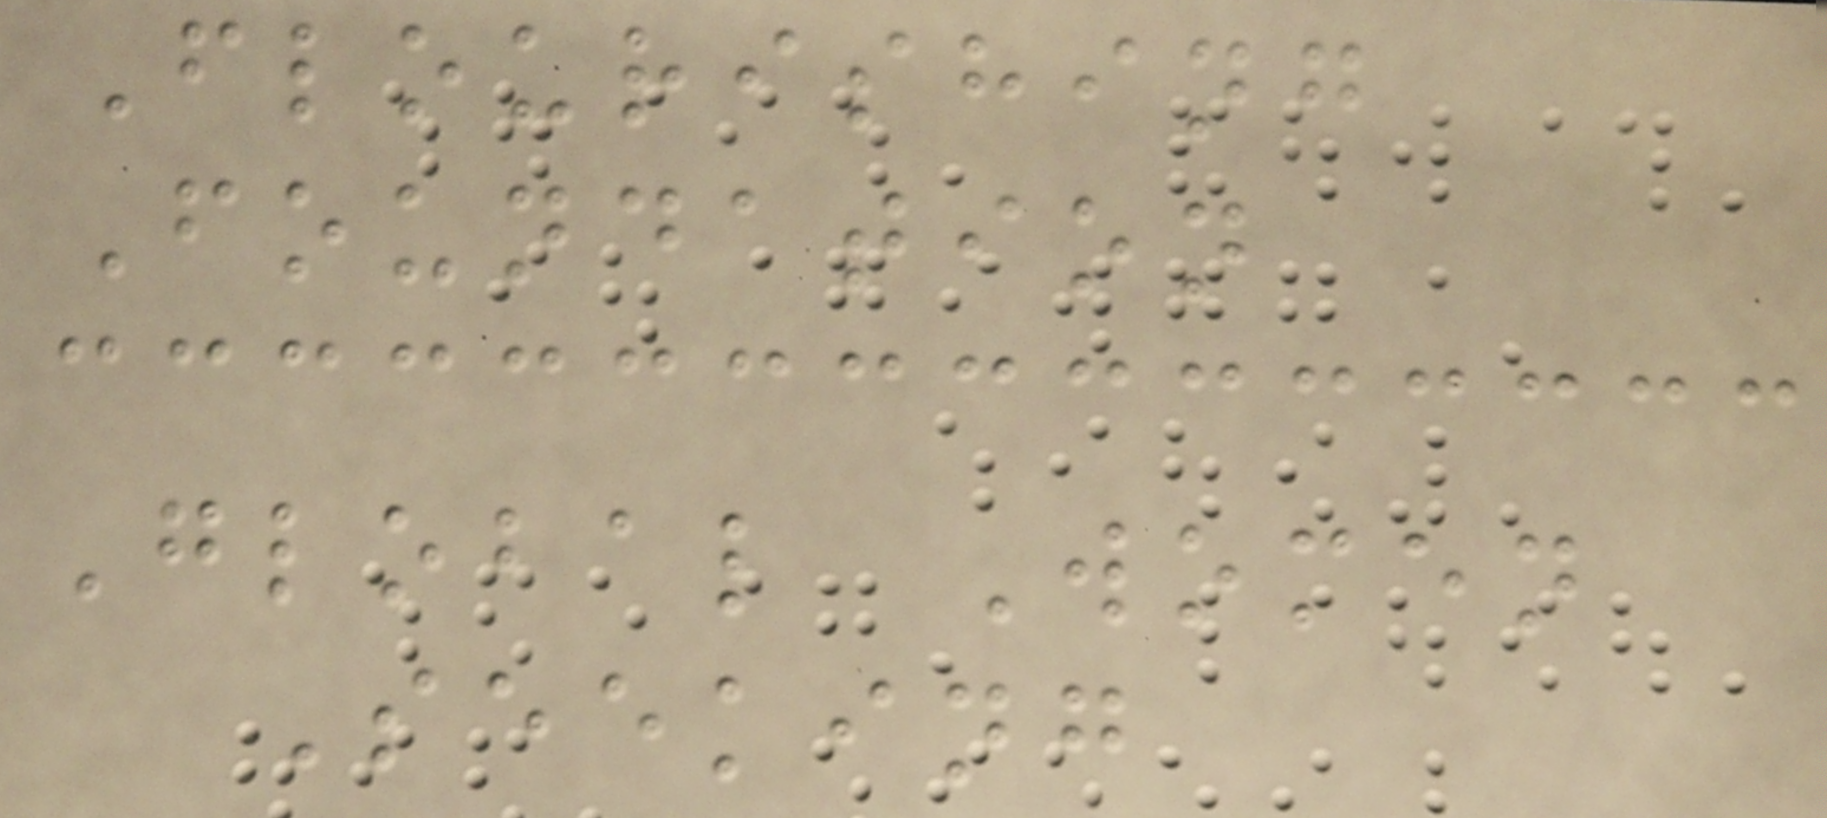Flourishing
Foundation
Global Women
Seeking
